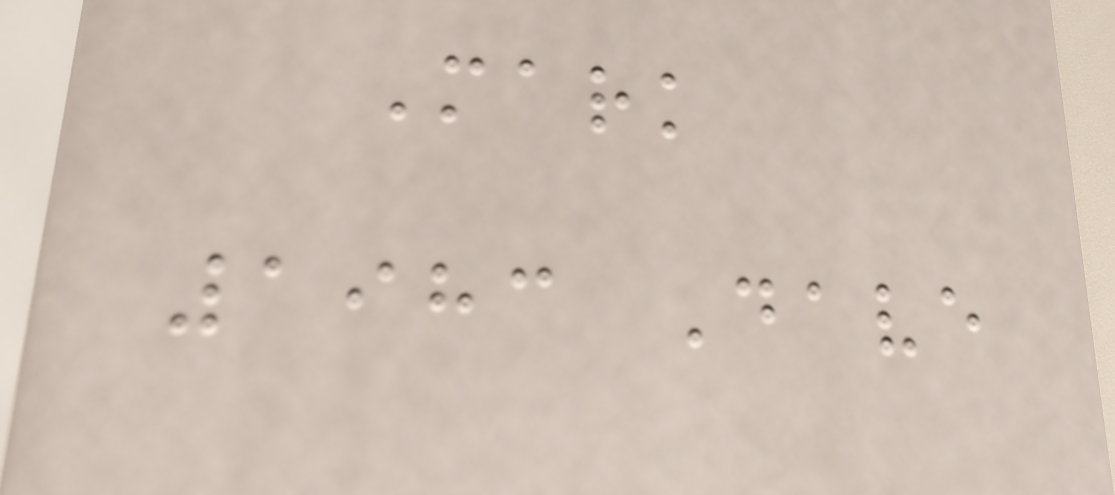Mark
1983 Dave
